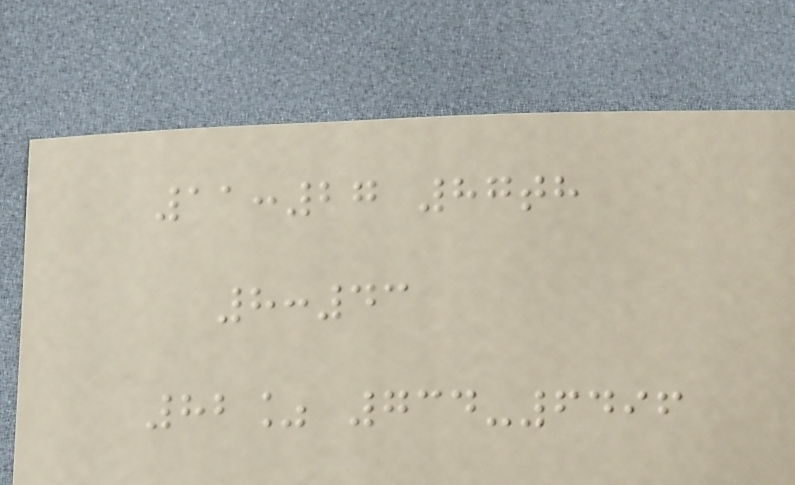11:27 87th
8:43
82% 734-6496
